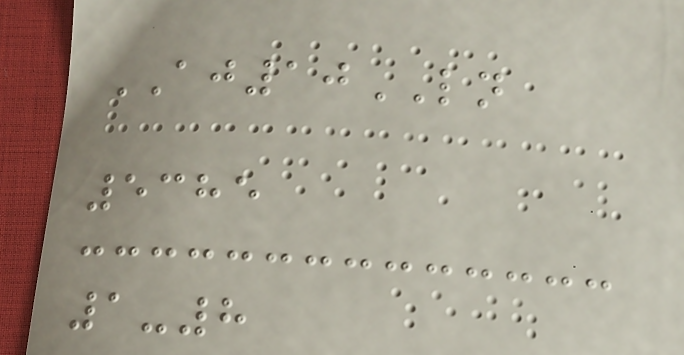AJ10LN
5385
1-8
